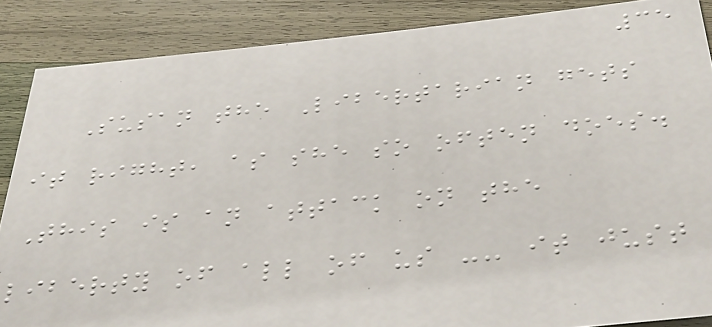35
Susan the Libertarian gets
it right, as she so often does.
This is an attack on the
liberty of all of us -- it just
